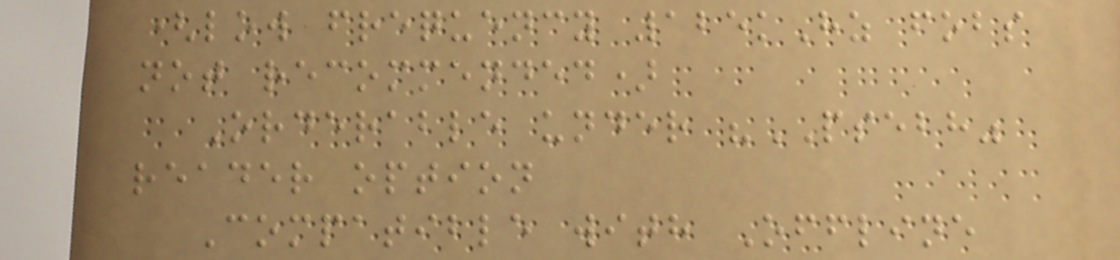(low frequency 125kHz fobs
not recommended)
Orderable under "PSEBH"
reader option
Compatible with Offline
